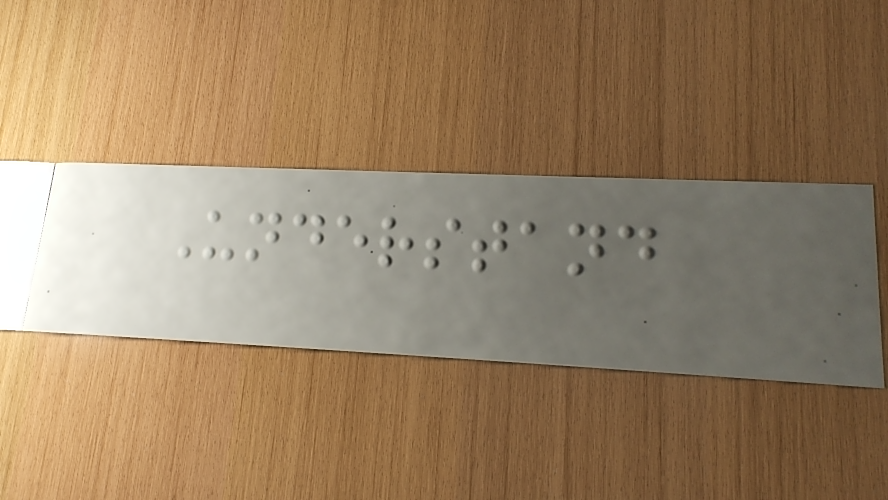Understand
